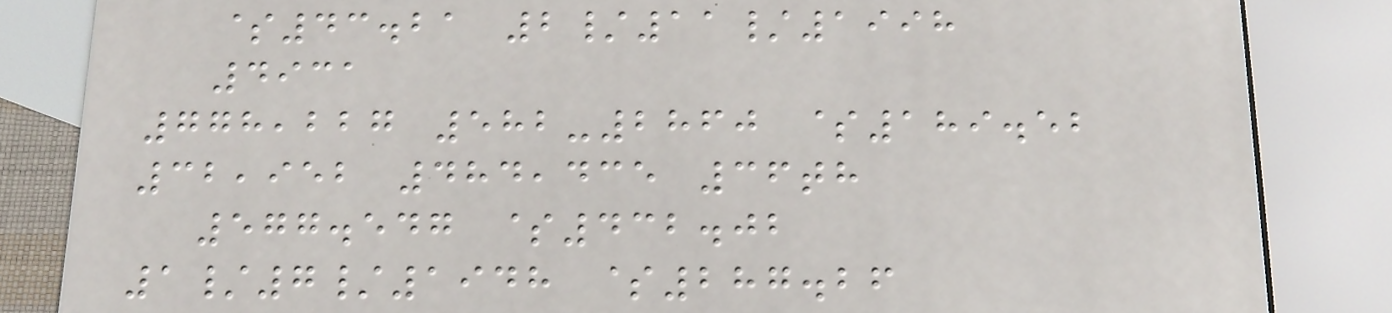$43.21 2/11/1998
4931
778,227 582-2860 $189.52
32,952 484,435 36th
577.547 $432.02
1/7/1948 $287.26
